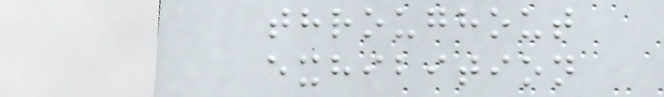throughout
exhibition
